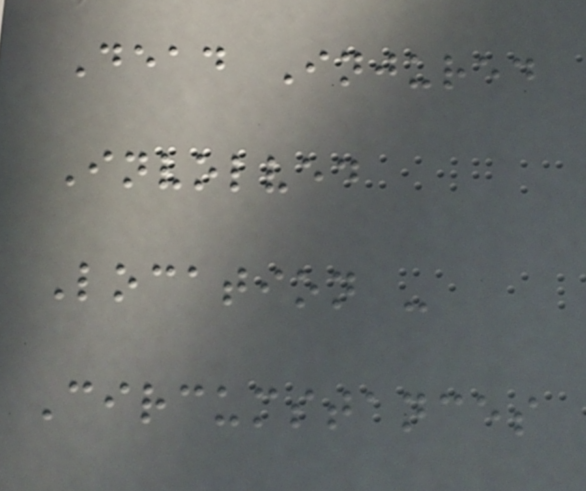Dead Injured
Involved
Location -
Circumstances
